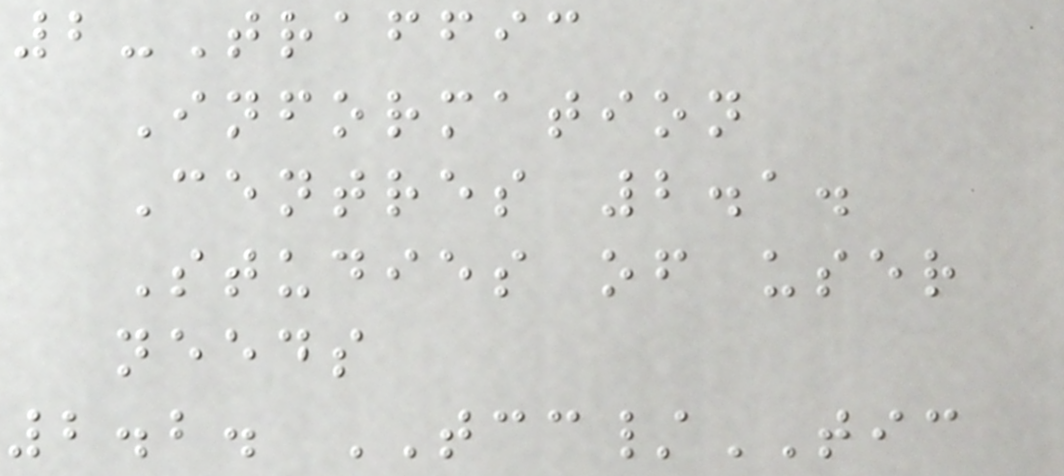2-Traffic
Information
Centres 2.1.
Studies of user
needs
2.2. TCC/TIC
